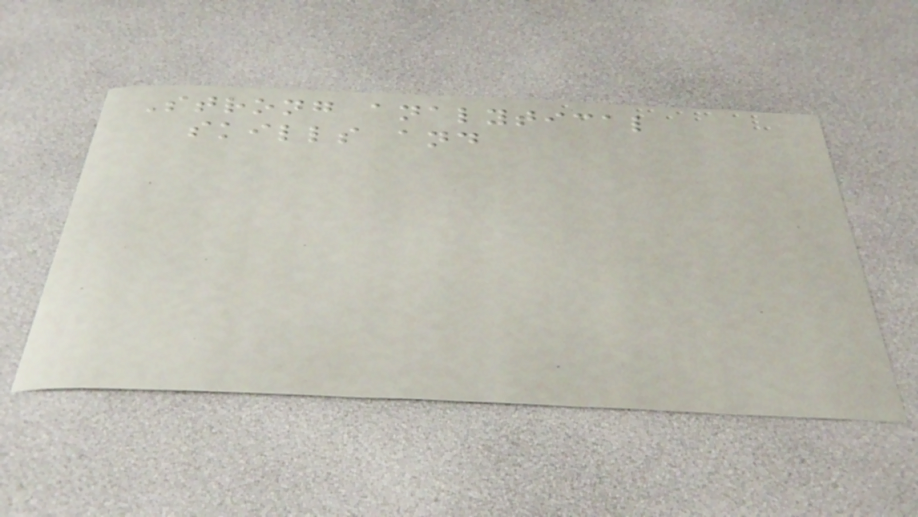Strong analytical
skills and
